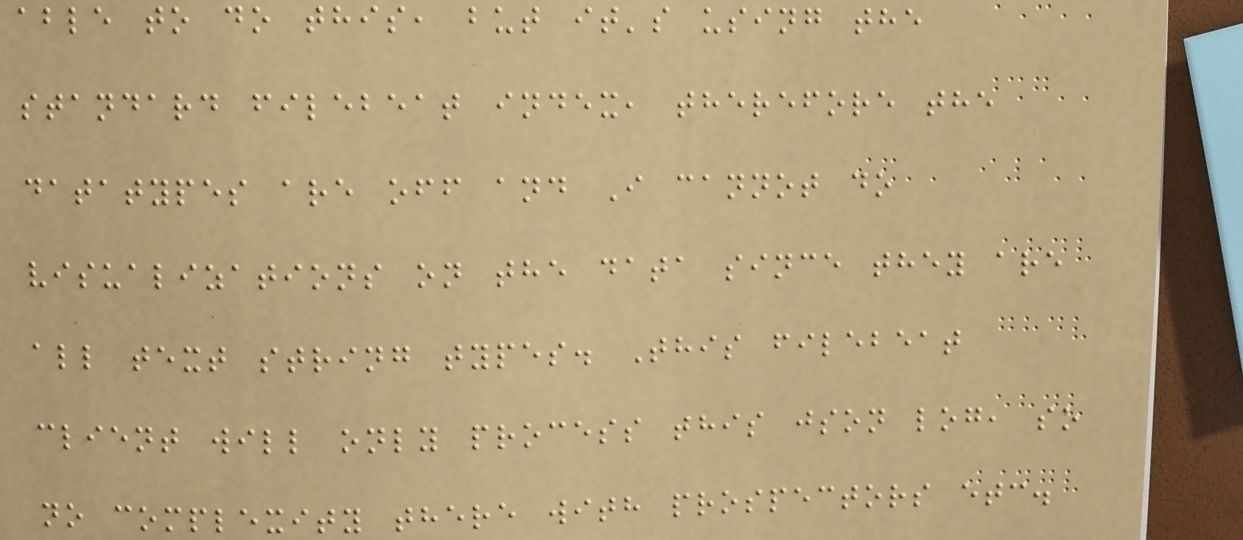able to do this, but it's using the
standard filebeat index, therefore the
datatypes are off and I cannot do
visualizations on the data since they are
all text string types. This filebeat
client will only process this json log, so
no complexity there with prospectors etc.
